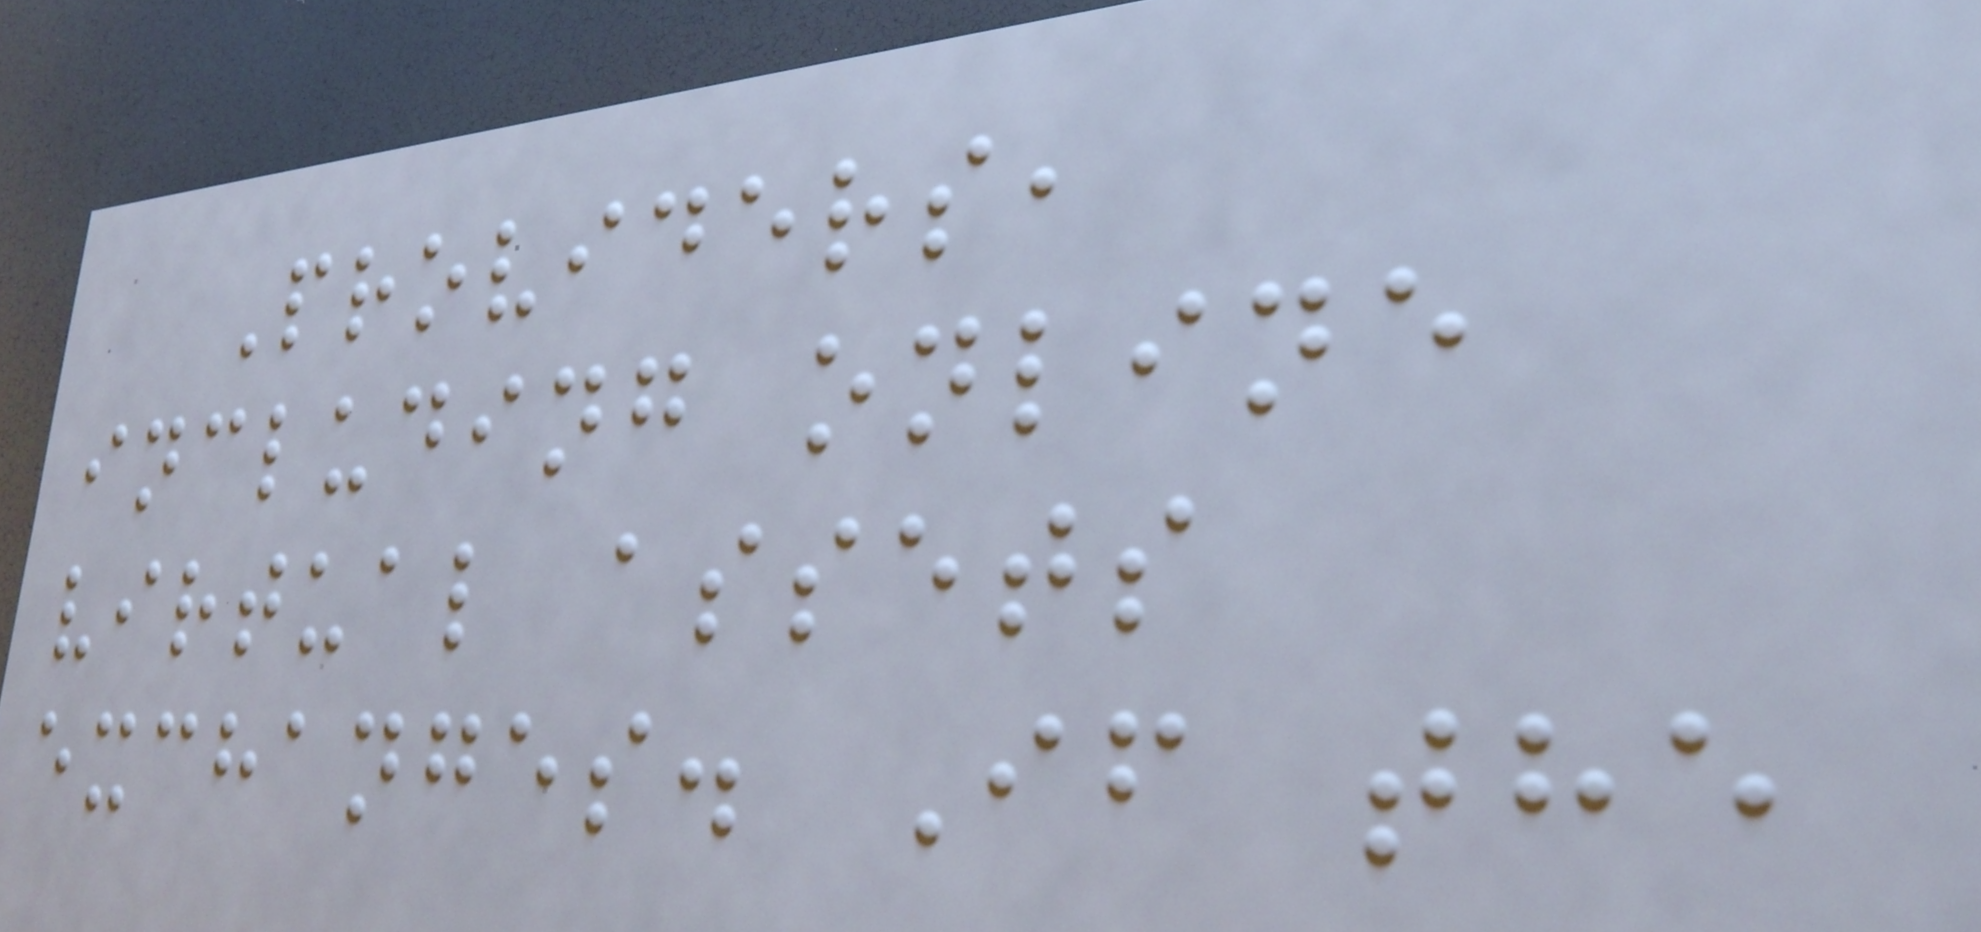Providers,
including online
virtual assets
exchanges. If the
